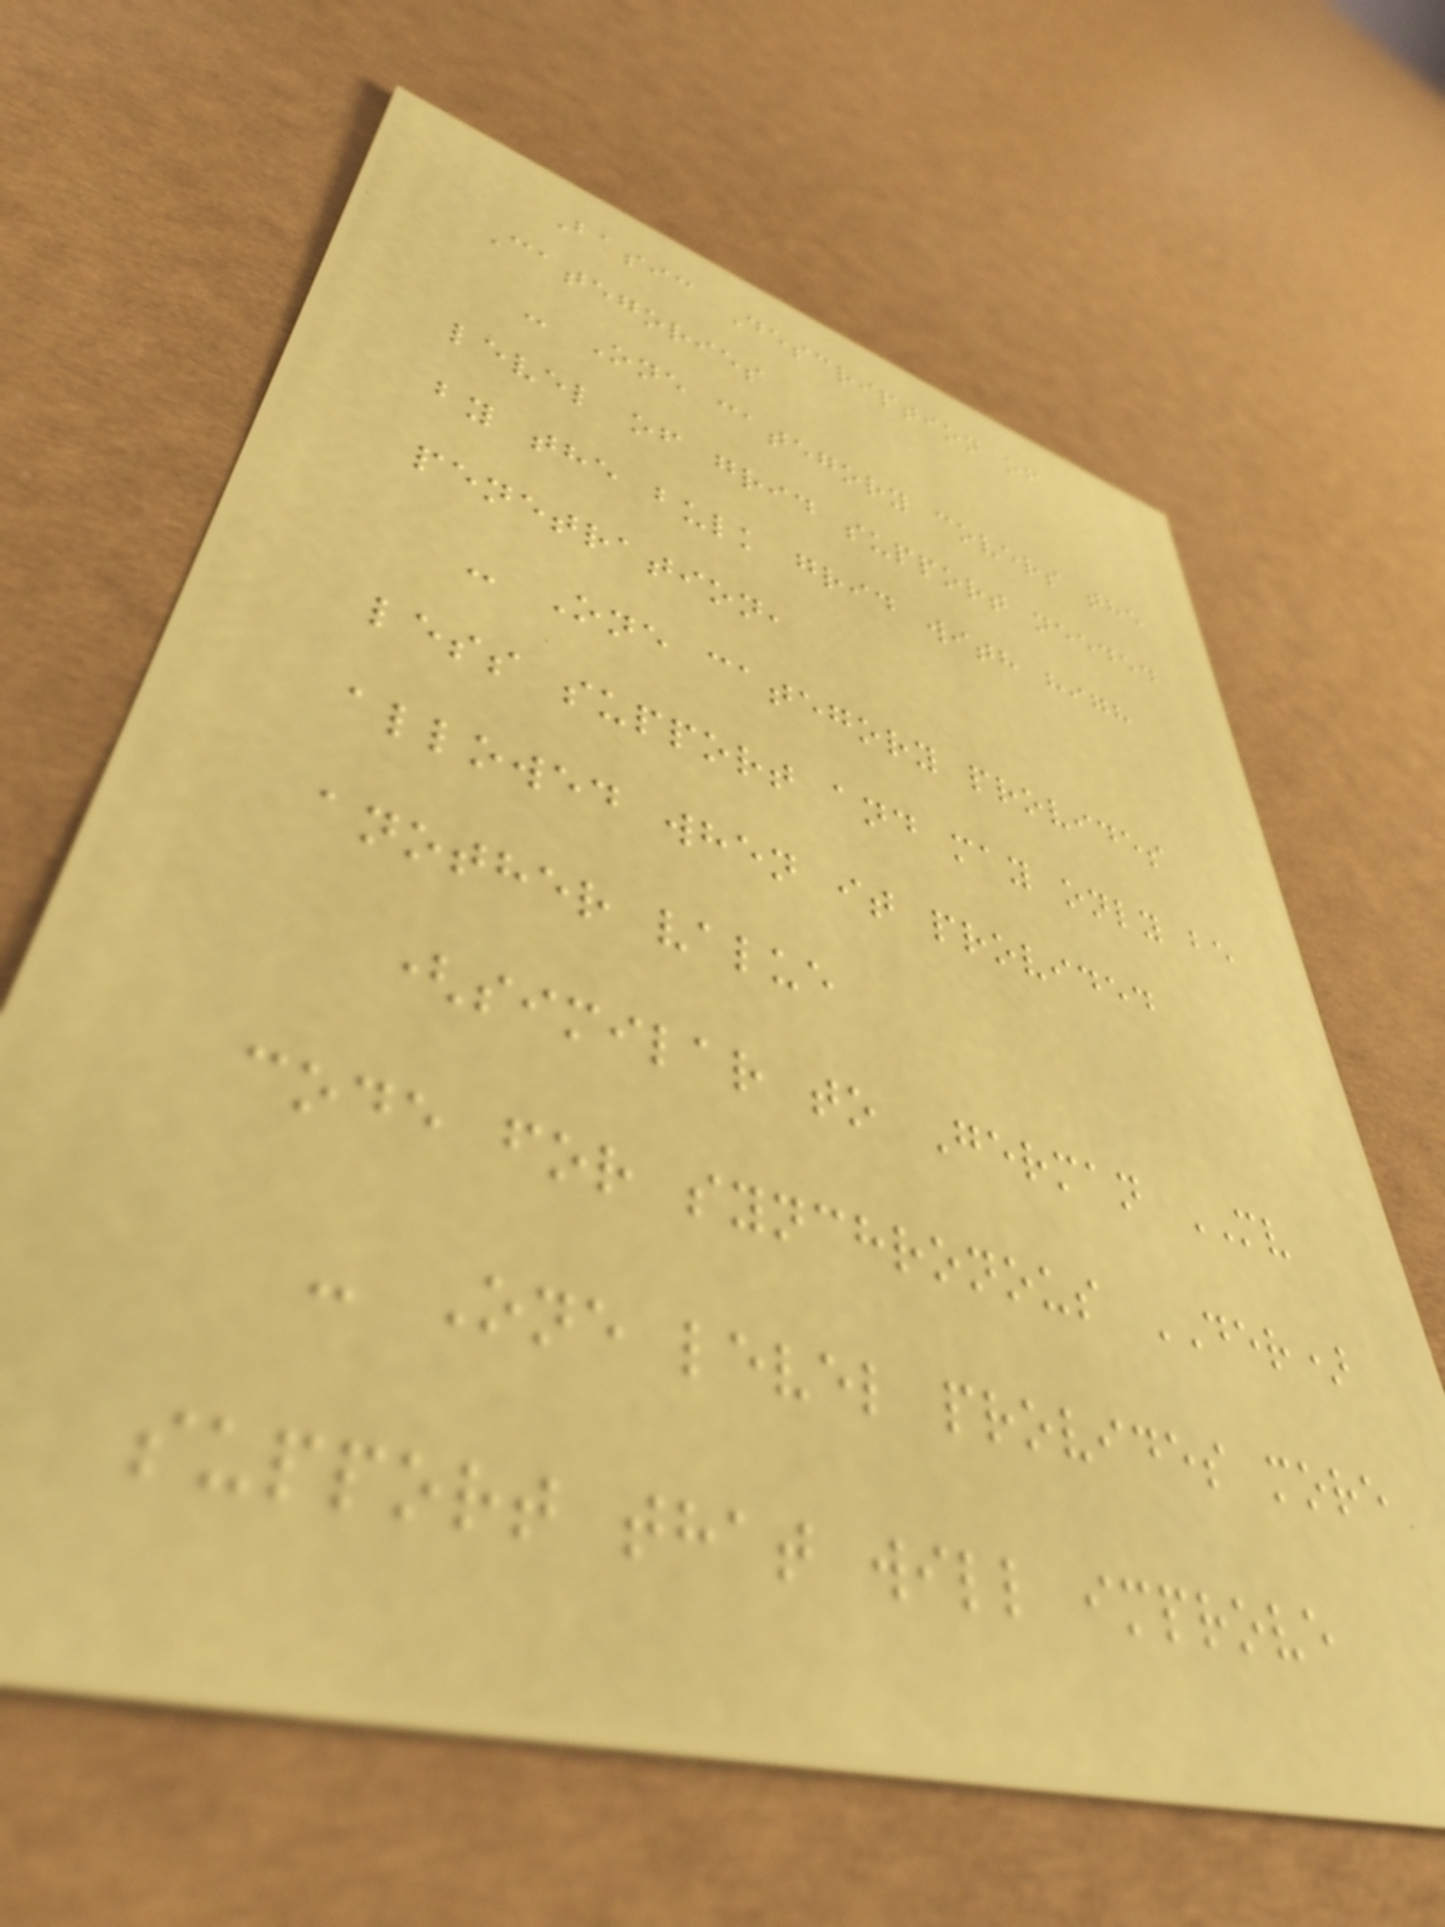Basic Description of
Categories
- One category covers the
level of grid support needed
by the bulk grid with high
penetration,
- One category provides
less support and may only be
allowed when it provided
another value
(similar to German MV
code for synchronous DER)
- One level provides more
support that will improve
